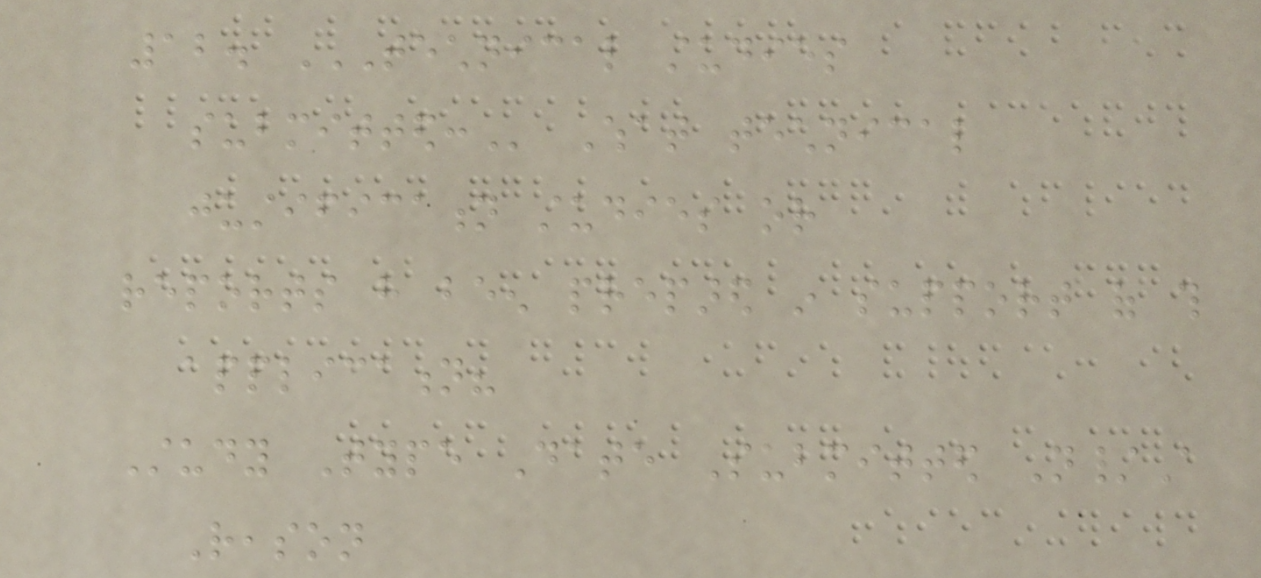12. TECHNICAL STUDIES
SUBMITTED: What technical
justification studies or
reports have been prepared in support of this
application?
Study Type Date Submitted N/A
Reason
